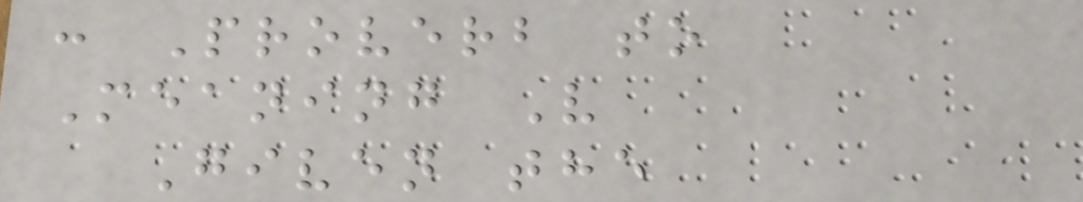: Proverb to
Meaning V
Given the
